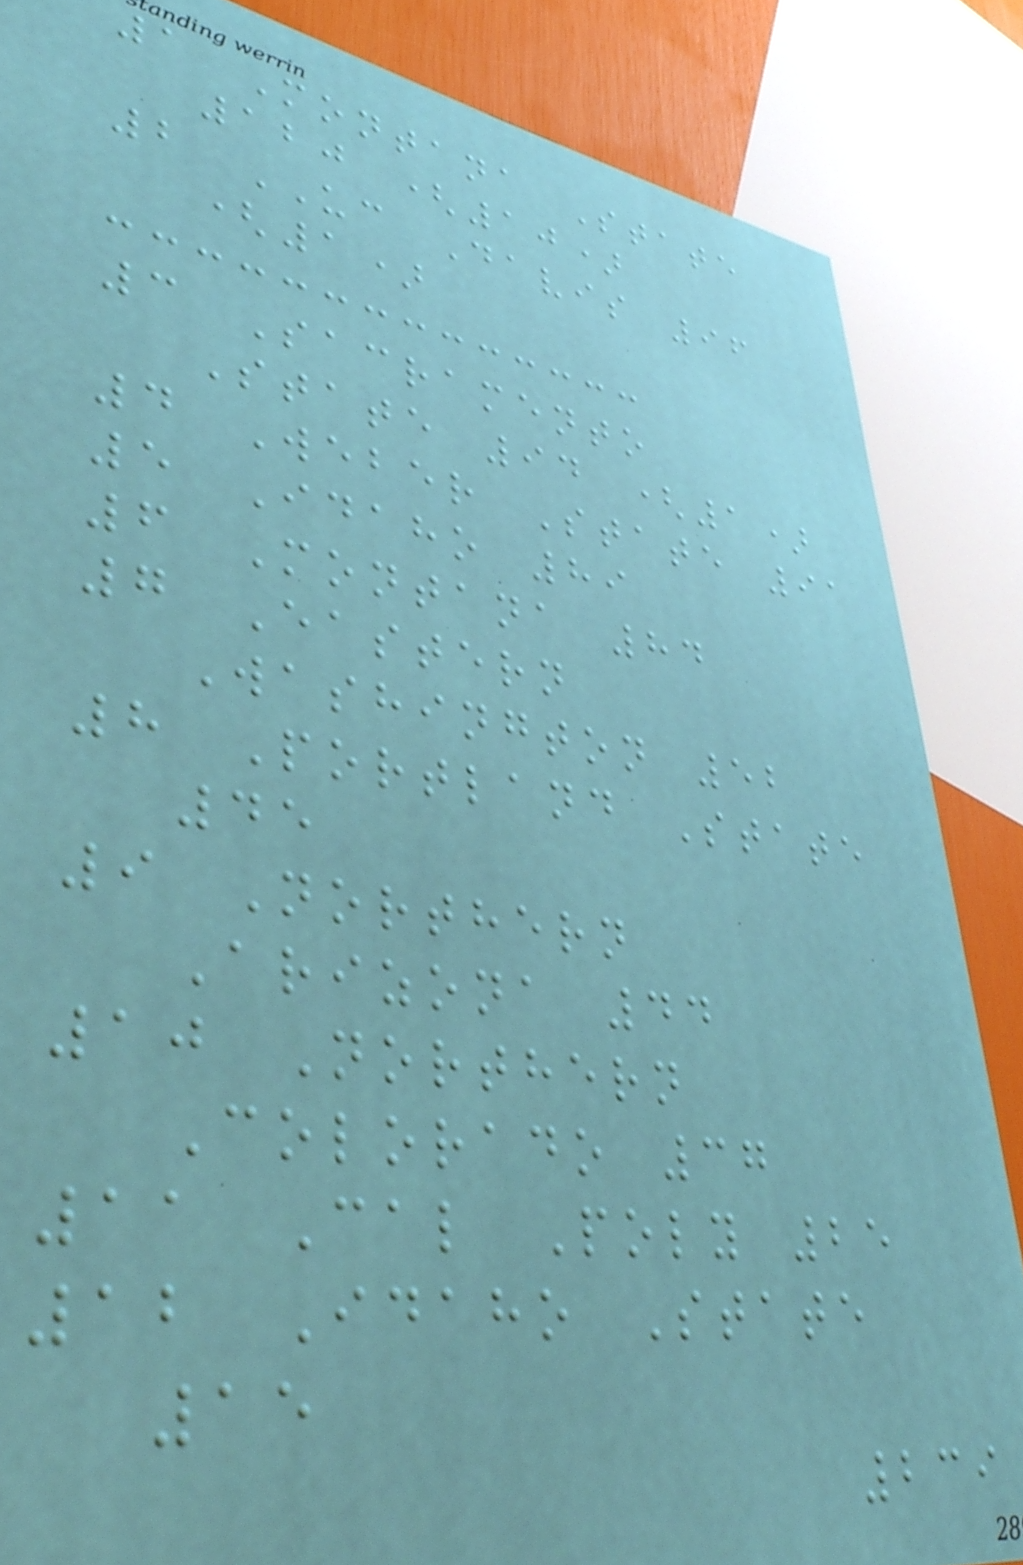1 Montana State
120 (10)
2 UC Davis 96
(1)
3 Sacramento
State 94 (1)
4 Weber State 91
5 Idaho 89
6 Montana 84
7 Eastern
Washington 52
8 Portland State
45
9 Northern
Arizona 44
10 Northern
Colorado 37
11 Cal Poly 25
12 Idaho State
15
239
